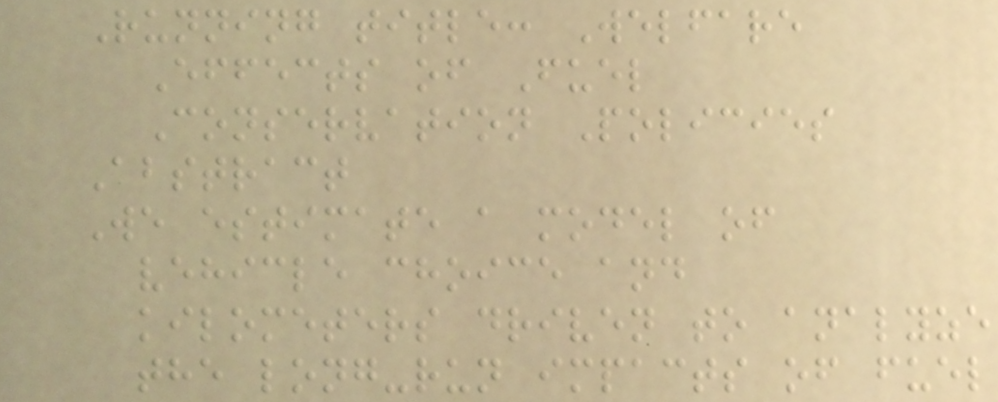Running title: Welfare
Effects of Fuel
Conservation Policies
Abstract
We estimate a model of
vehicle choice and
kilometers driven to analyze
the long-run impacts of fuel
